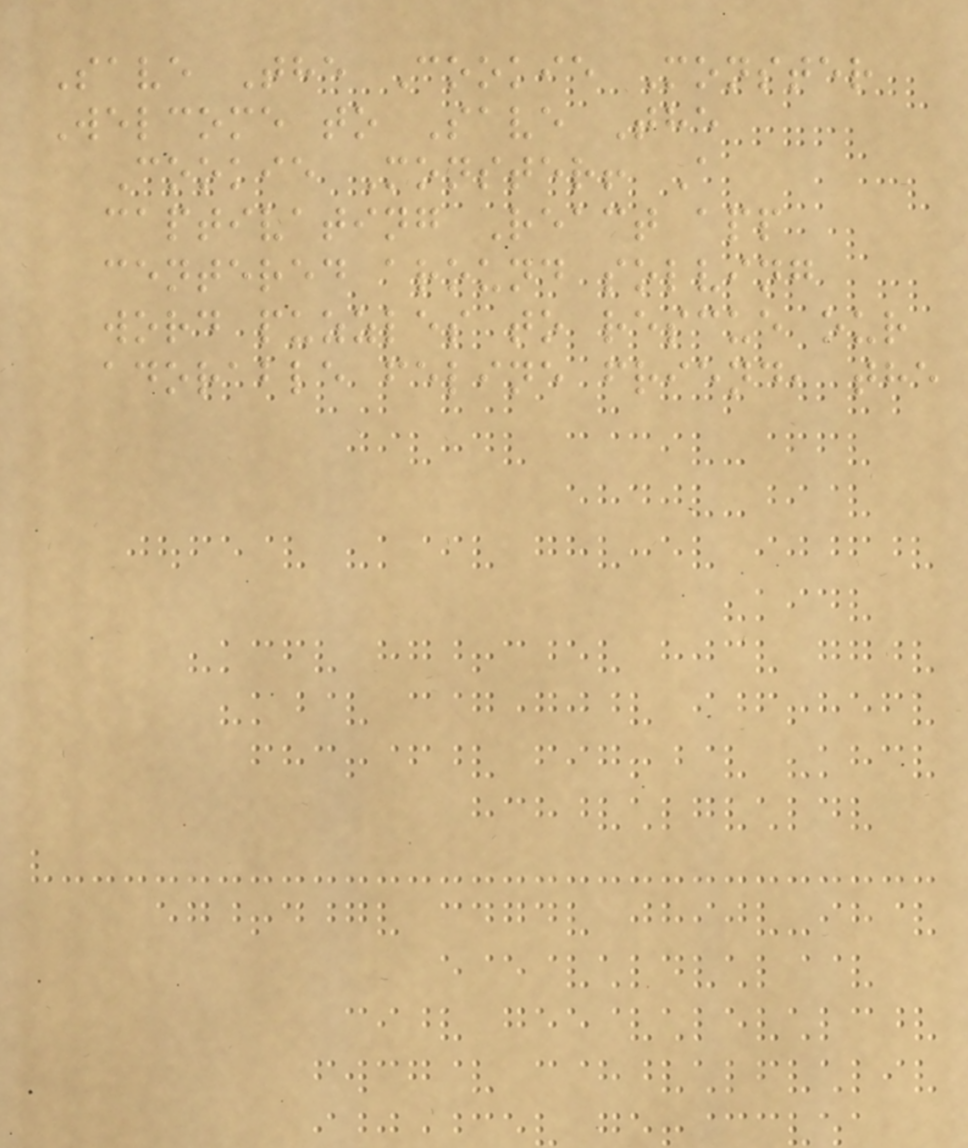Save The Cookie Monster
Welcome to Save The
Cookie Monster! A
captivating React app
centered around solving
word puzzles to rescue our
adorable feline friend, the
